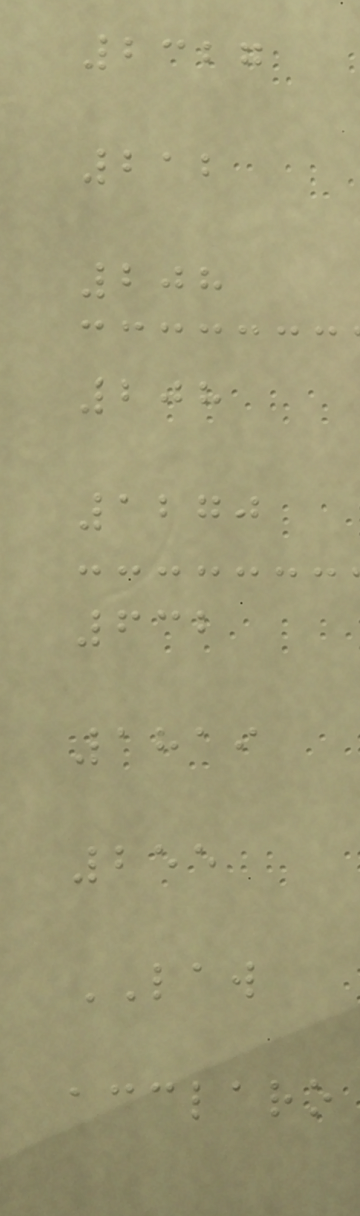2327
212
208
208
1270
632
1819
255
LAW
acclaro
